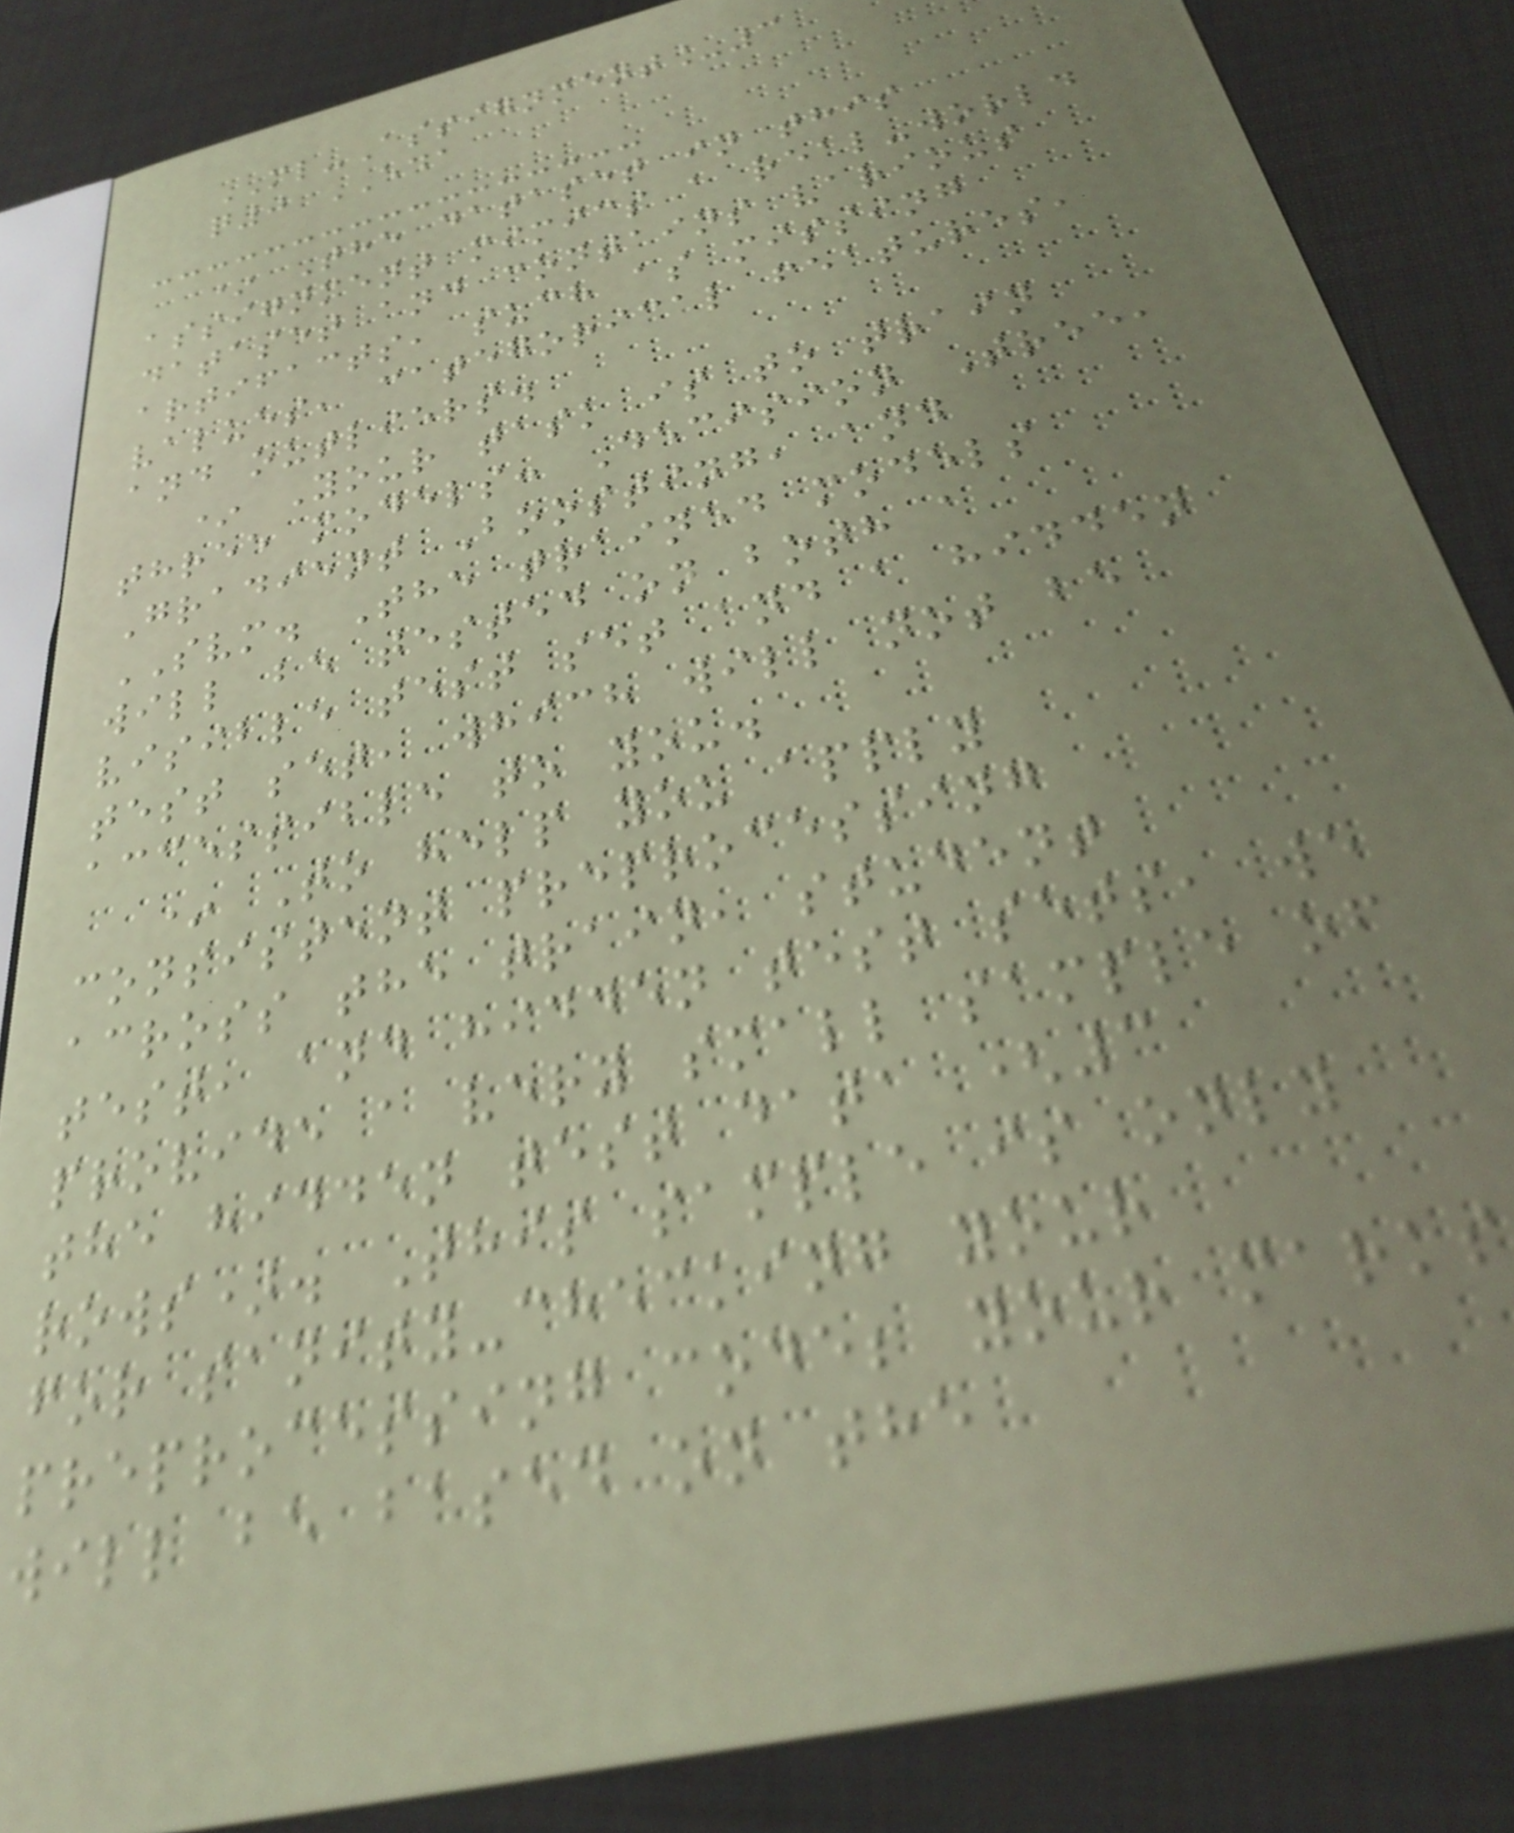ML-Assignment_3
q0 EDA
* The dataset in this
assignment mimics a real-world
dataset and contains various
artifacts, such as missing
values, categorical features,
and outliers.
* Your task is to train
three models: Decision Tree,
Gradient Boosting, and
SVM. The trained models
will be tested on both a
visible test set and a hidden
test set, which will not be
accessible to you.
* To help you apply
consistent preprocessing
across the train, student
test, and hidden test sets, we
provide a very small sample of
the hidden test data (3
rows). This sample is only
for sanity-checking your
preprocessing code; your marks
will be based on the
